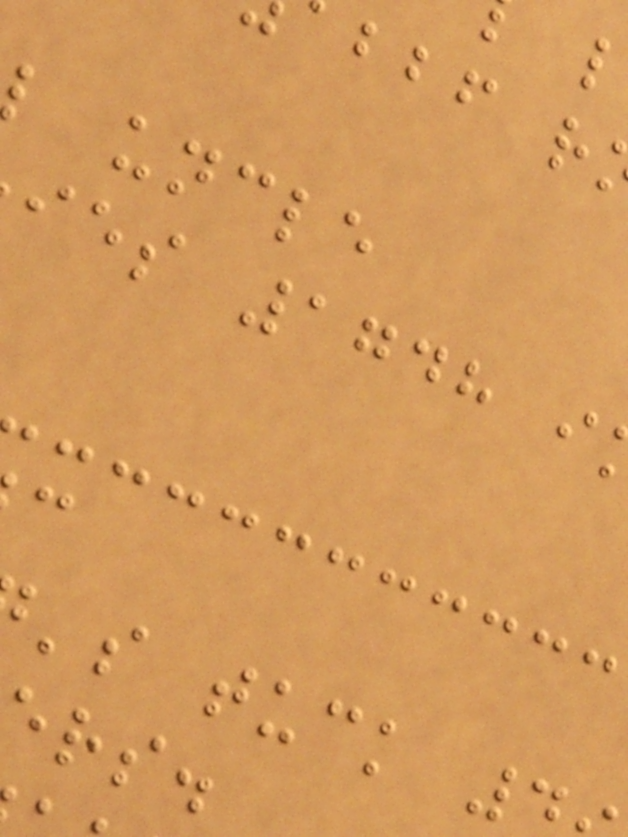uncle
ies 1748 i
's tuck
